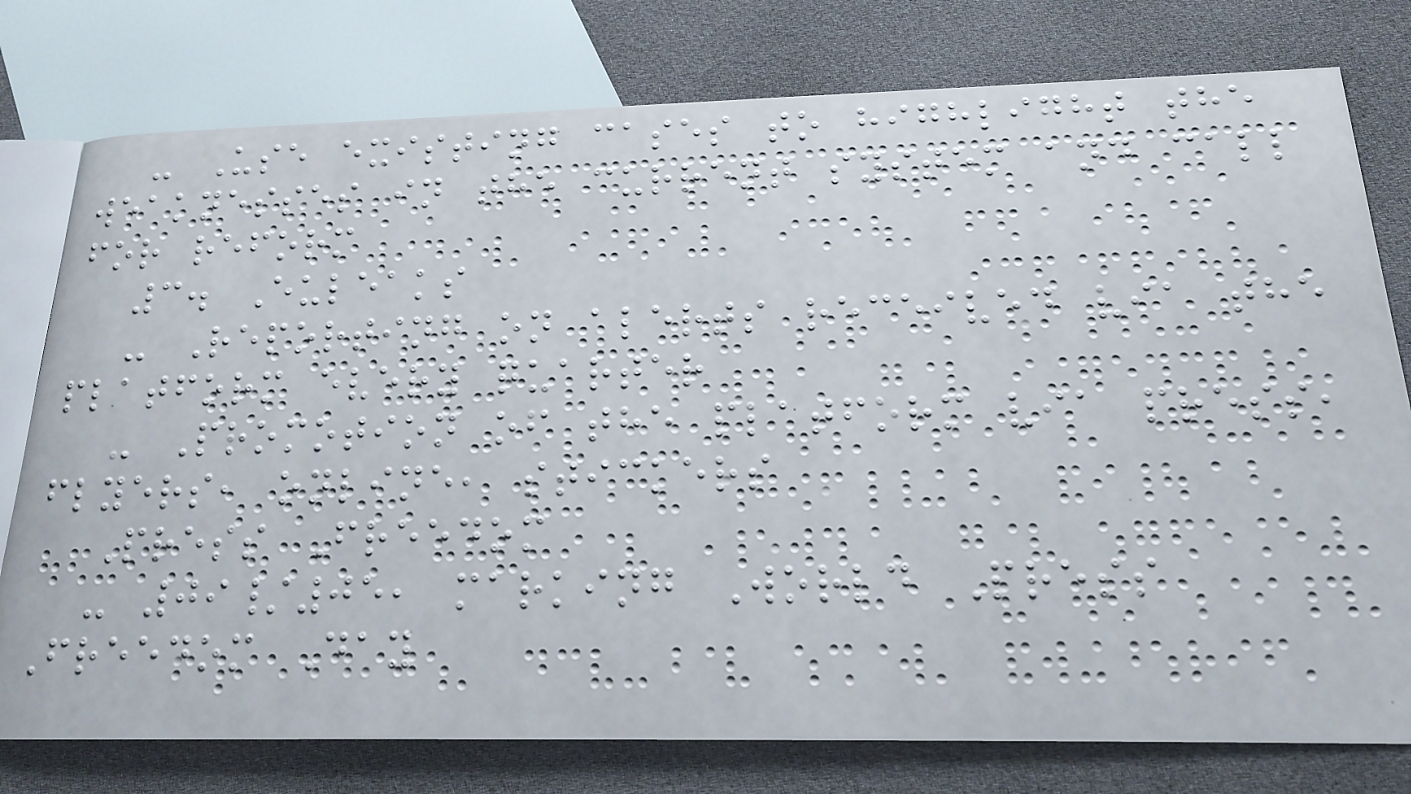- Use existing cases to highlight the
weaknesses in the current system and call
for reform
3. Euleaks
- Reporting on alerts received via the
platform every quarter
- Promotion of the platform via press,
flyers, online, stickers
Press Freedom
- 09/05, marking World Press
Freedom Day
